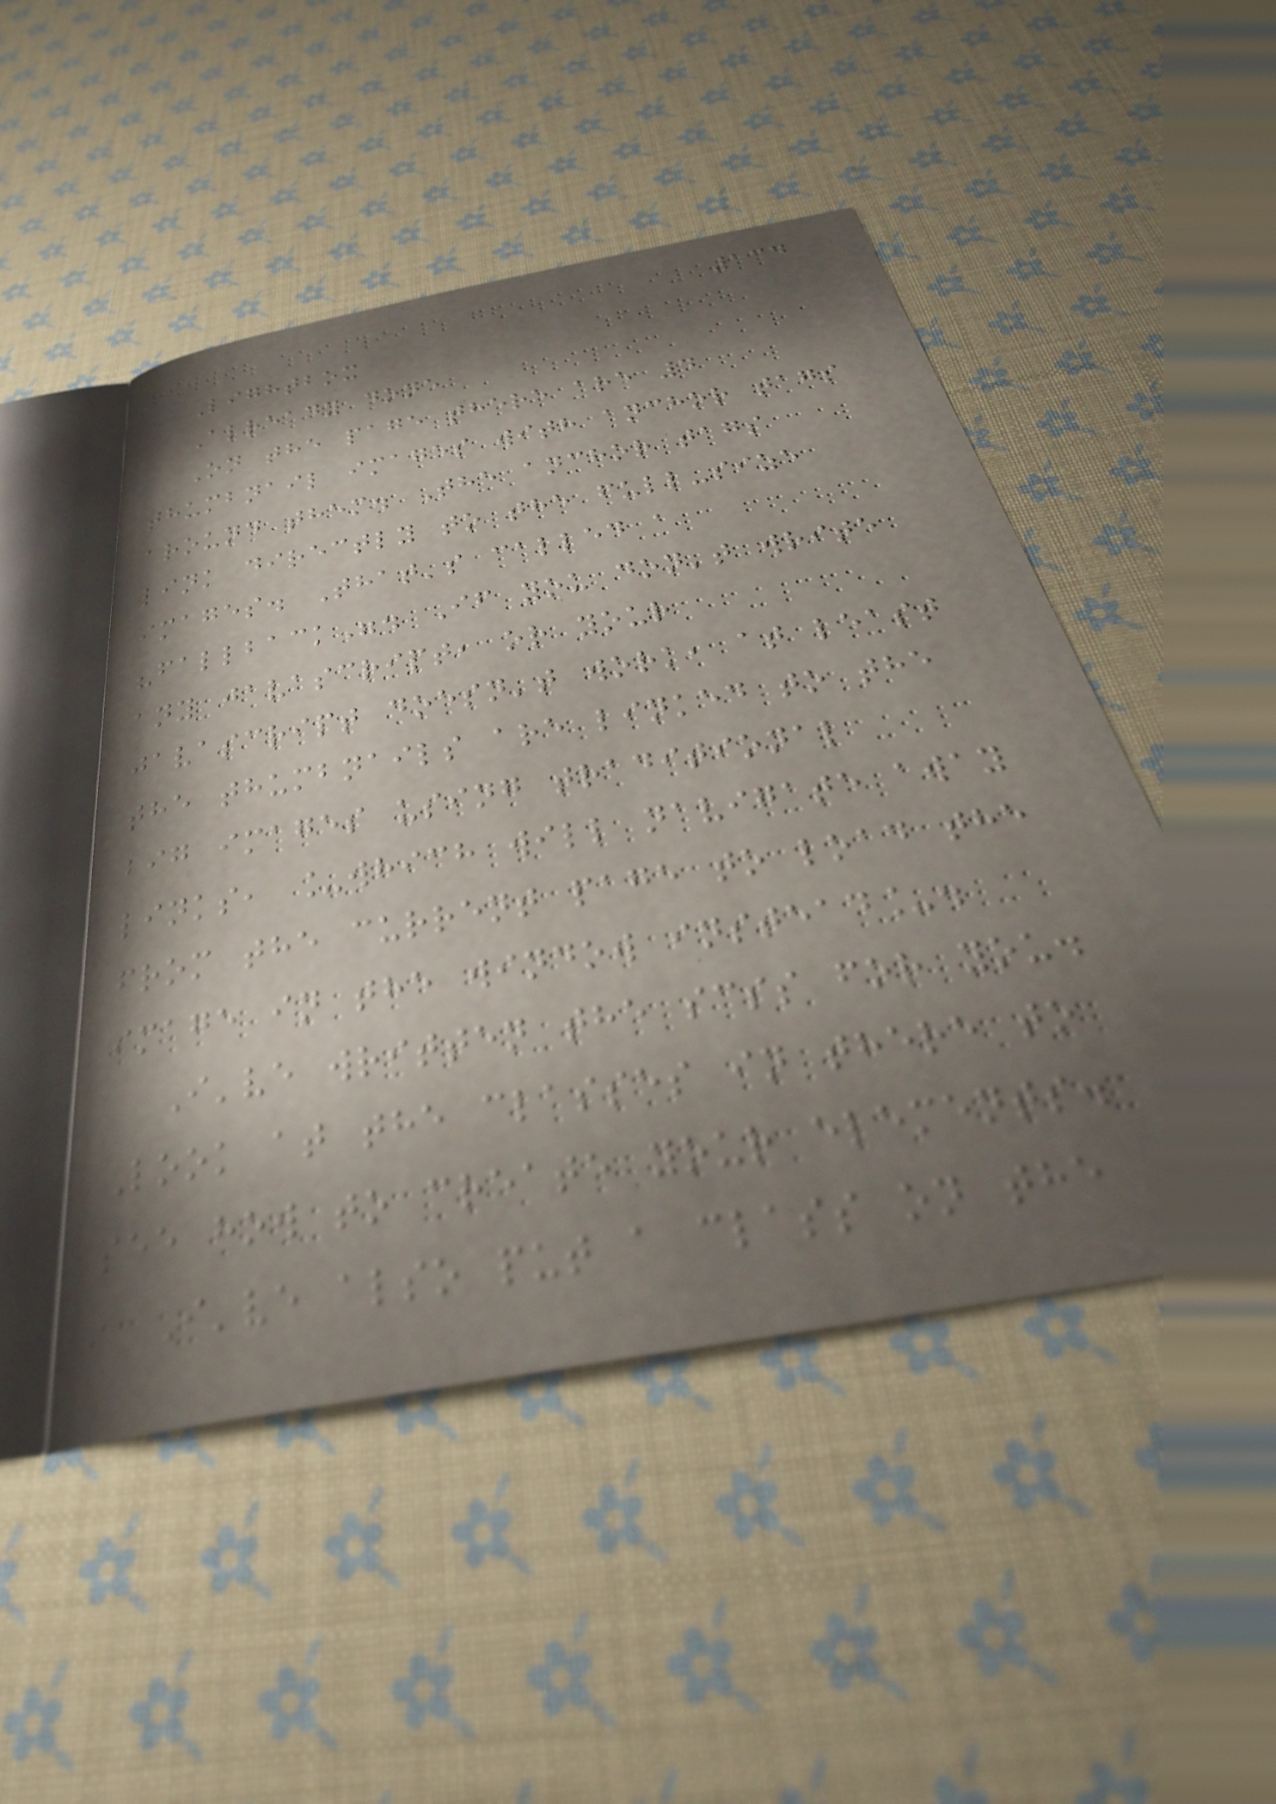134
Lightbox
Already done
On the page there are 4
thumbnail images with anchor tags
around them. The anchor tags
link directly to the full-size
images. That's called a
"fallback". If you don't write
any javascript, or your
javascript doesn't work, at least
the thumbnails are linked to the
big images using traditional
links, _which will navigate away
from the current page to load the
image in the window instead_.
I've written the scss for you.
Look at the classes in there to
see how to create your elements.
I've also put a class on the
